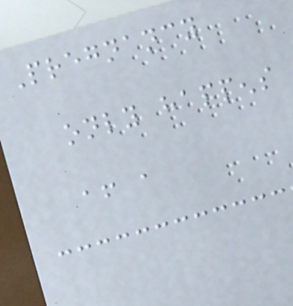Pregnancy
only happens
after a
